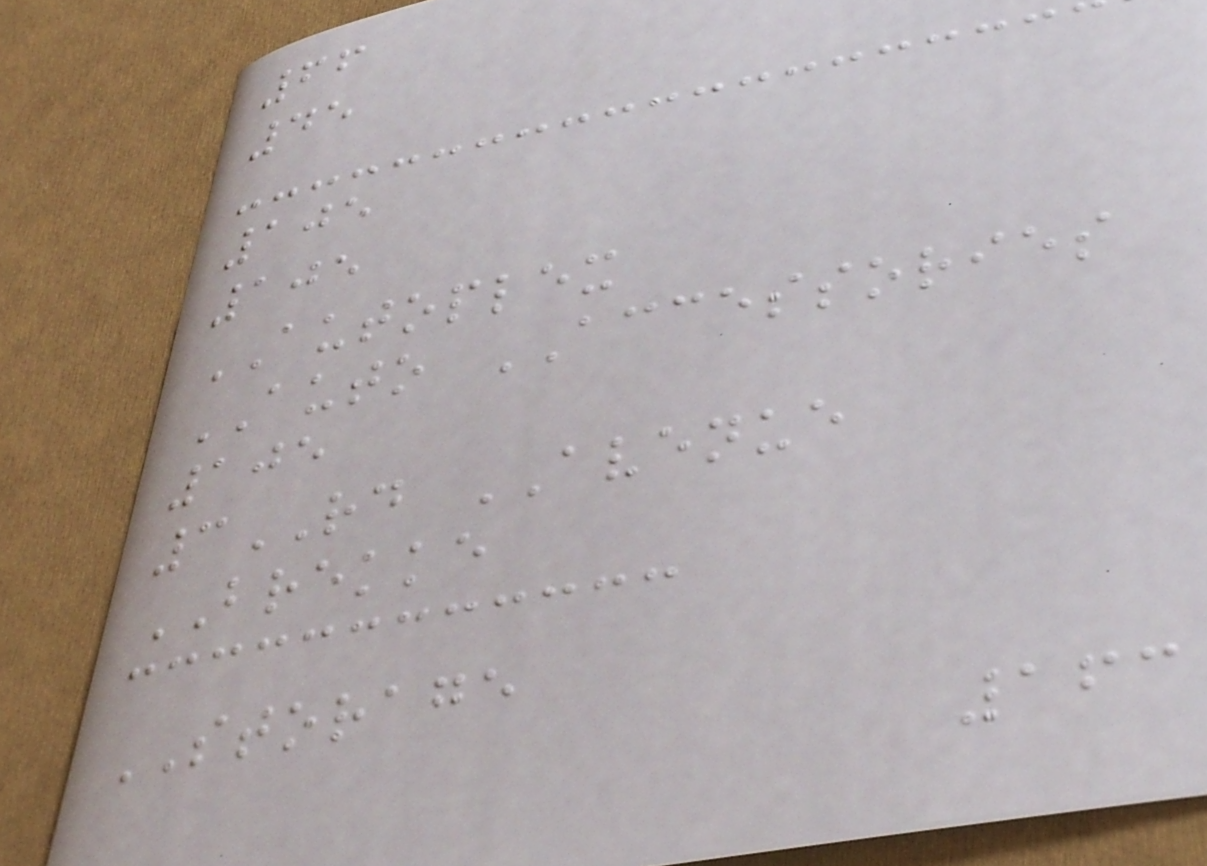66
45
105
105
AUTOPLEX
AUTO ACCESSORIES
105
3RD AVENUE
BREKKE
STORAGE
163
